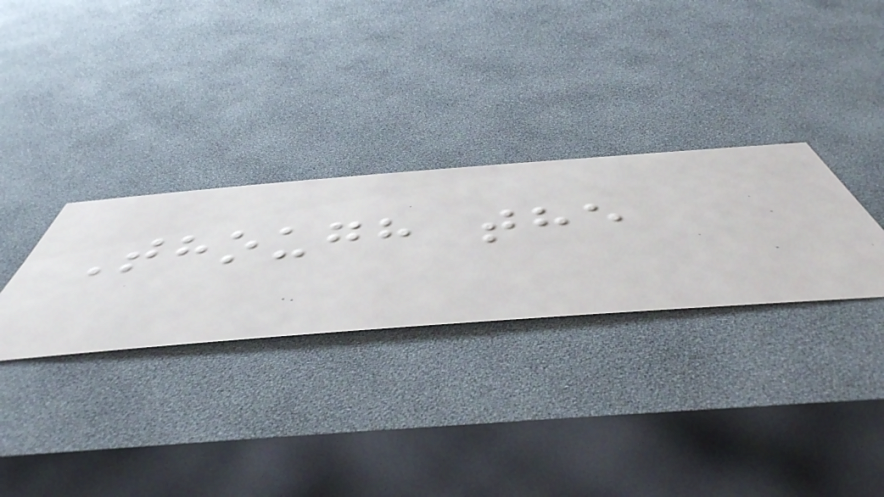Though the
